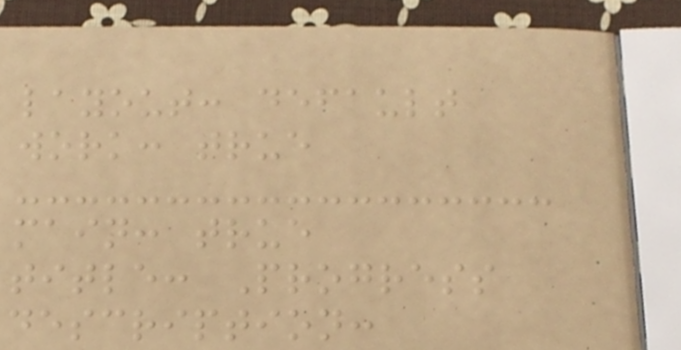layout: default
work: true
main: true
title: Progress
description:
